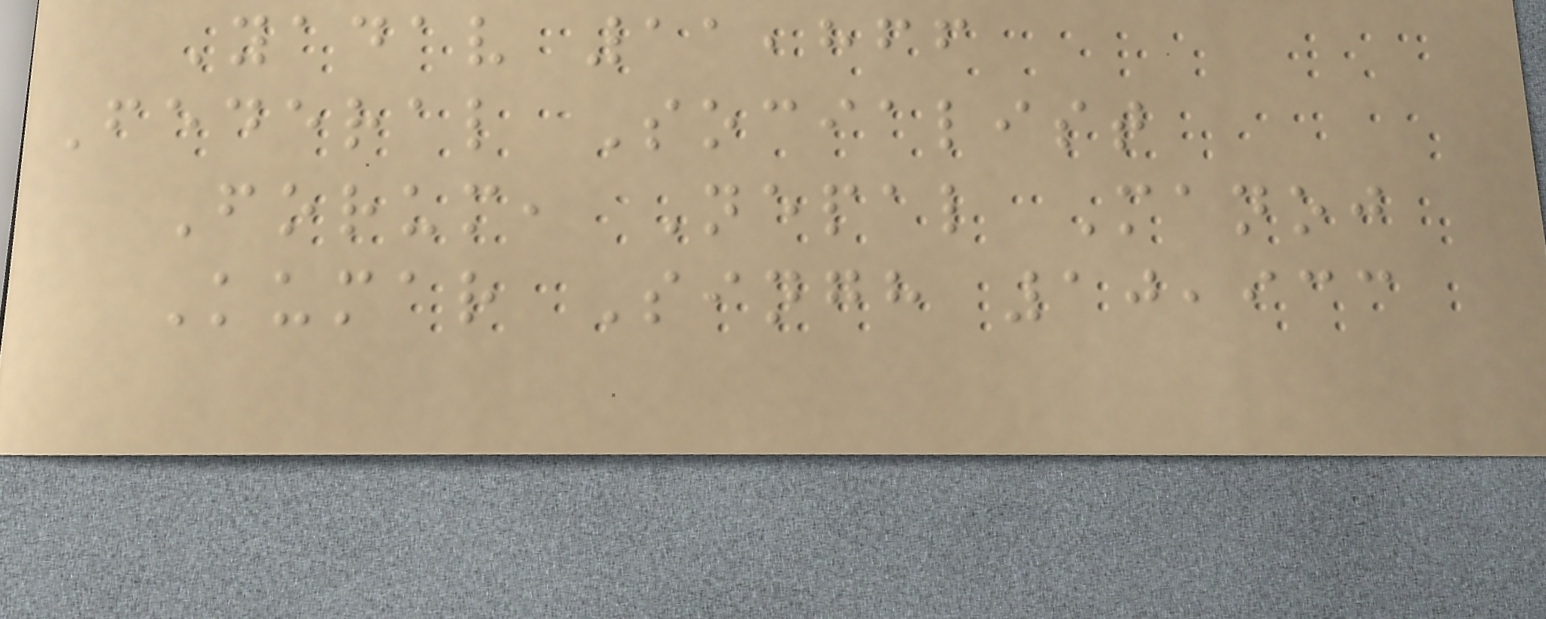Yadav 11,866
Federal Socialist
Forum, Nepal Manoj
Kumar Singh 10,933
